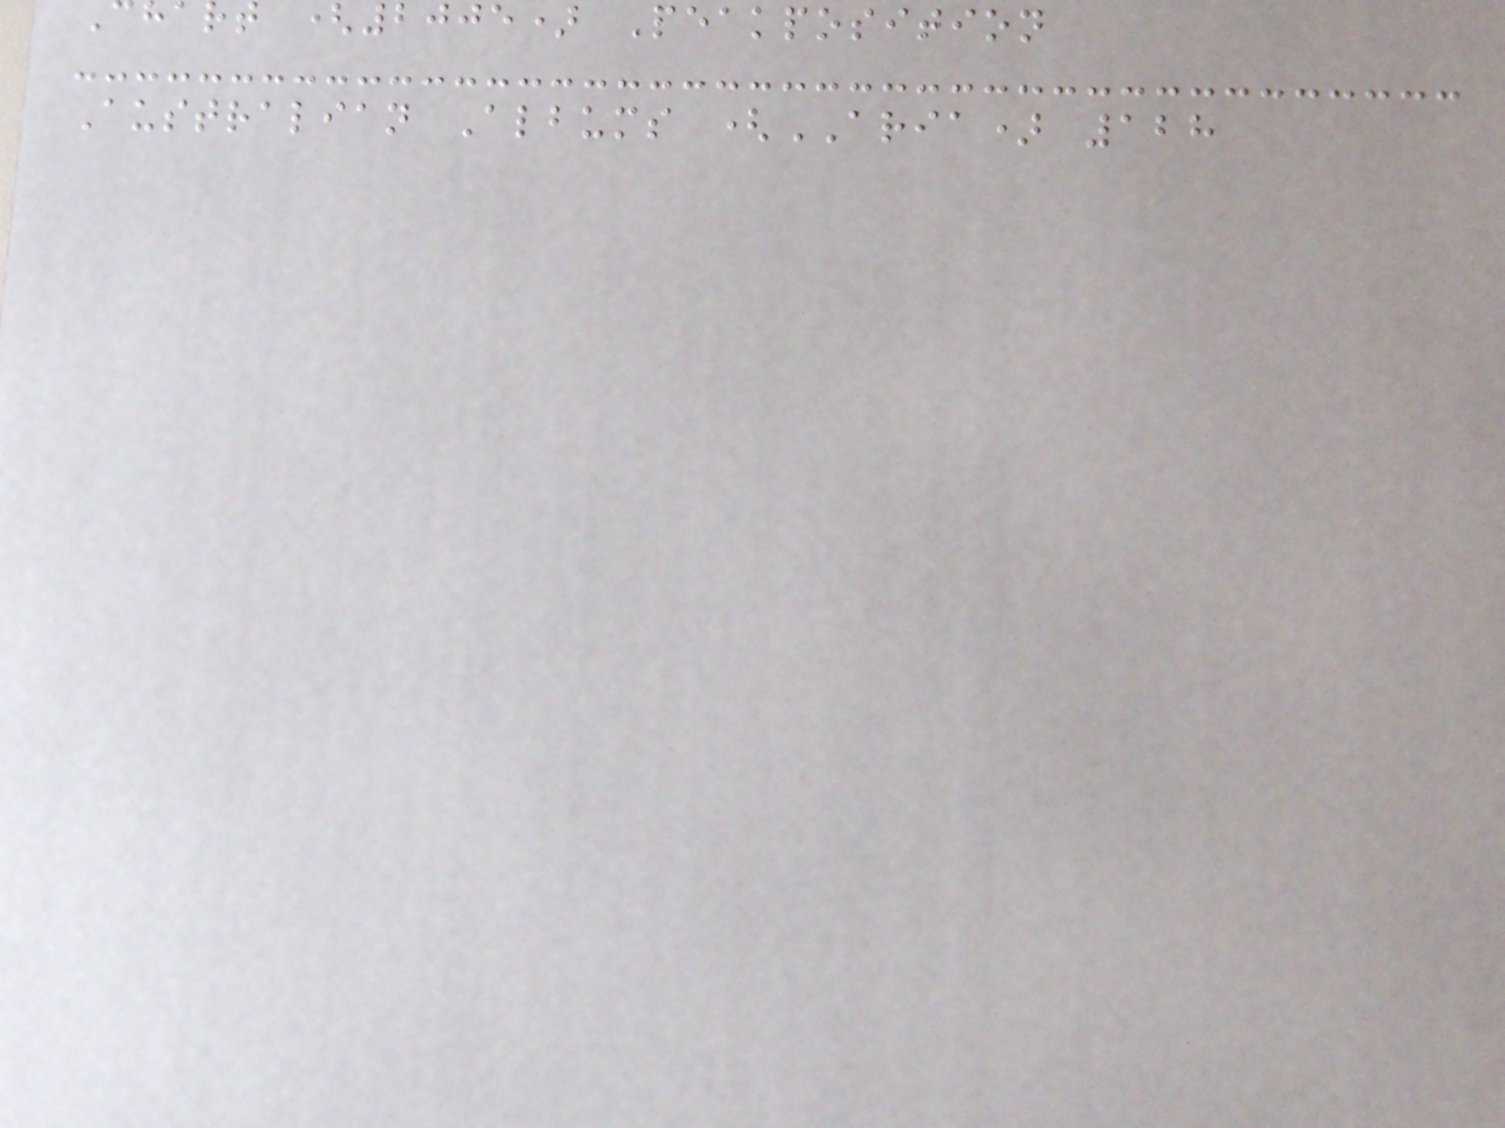t (2005) Peakposition
Australian Albums (ARIA) 128
